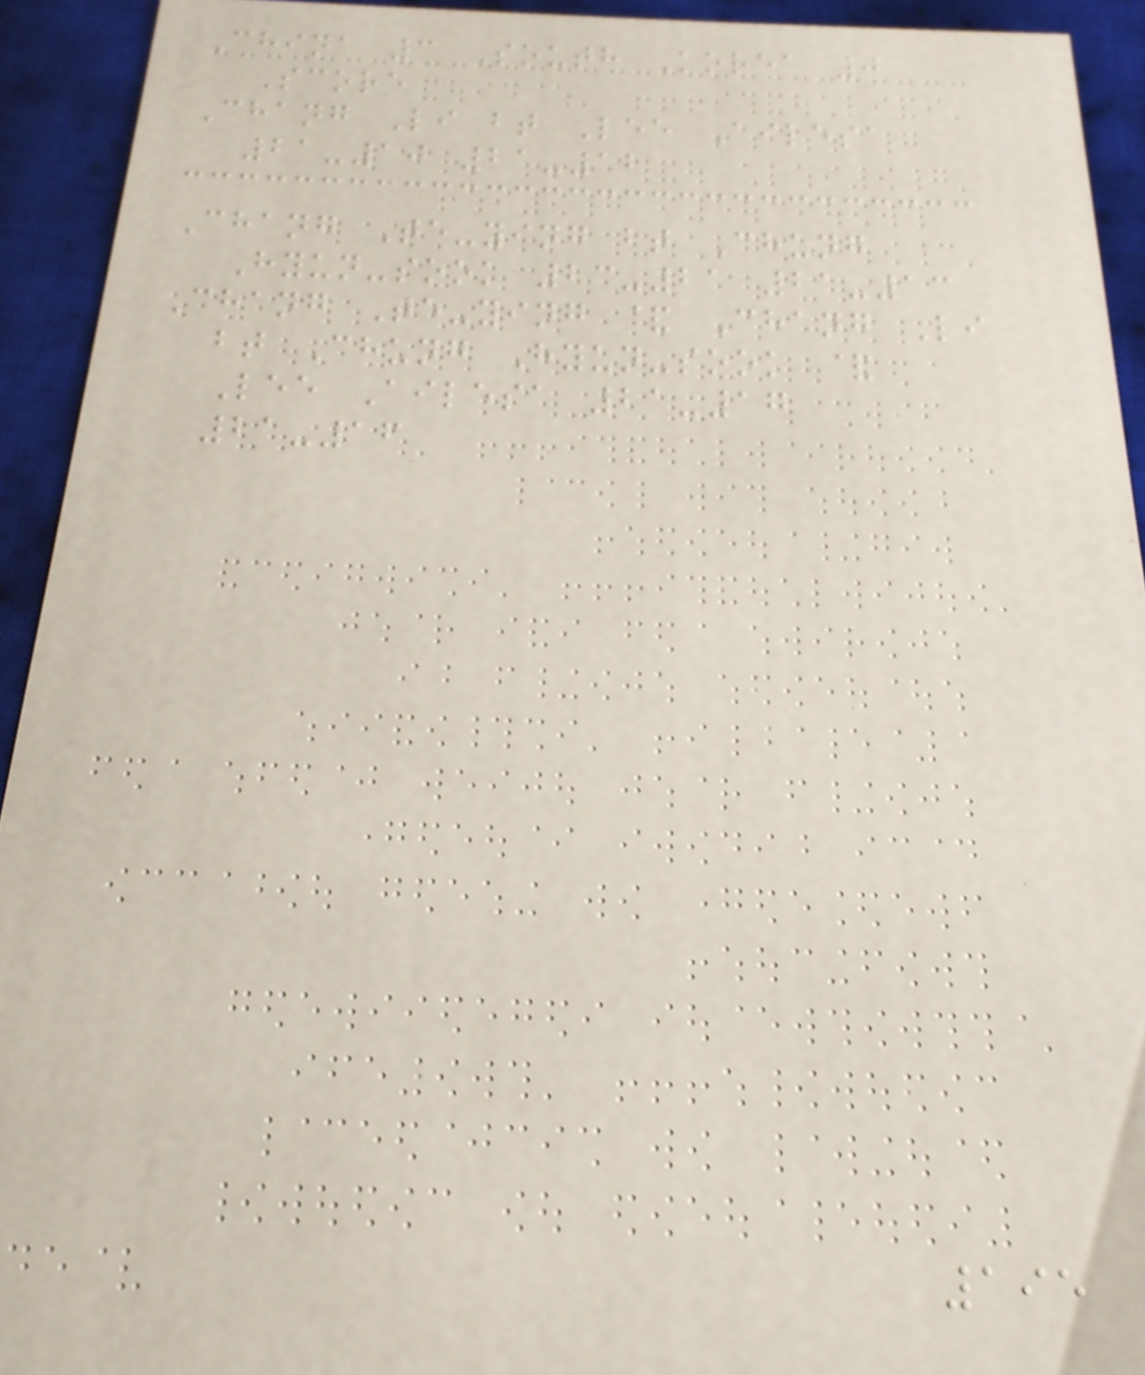China 3 South Korea 0
Score
Chang Li bt Lee Ailesa
21-10 21-12
Chang Te-ying bt Chung
Hyun-sook 23-21 21-13
Chang Te-ying & Chang Li
bt Chung Hyun-sook &
Lee Ailesa 21-17
21-16
195
